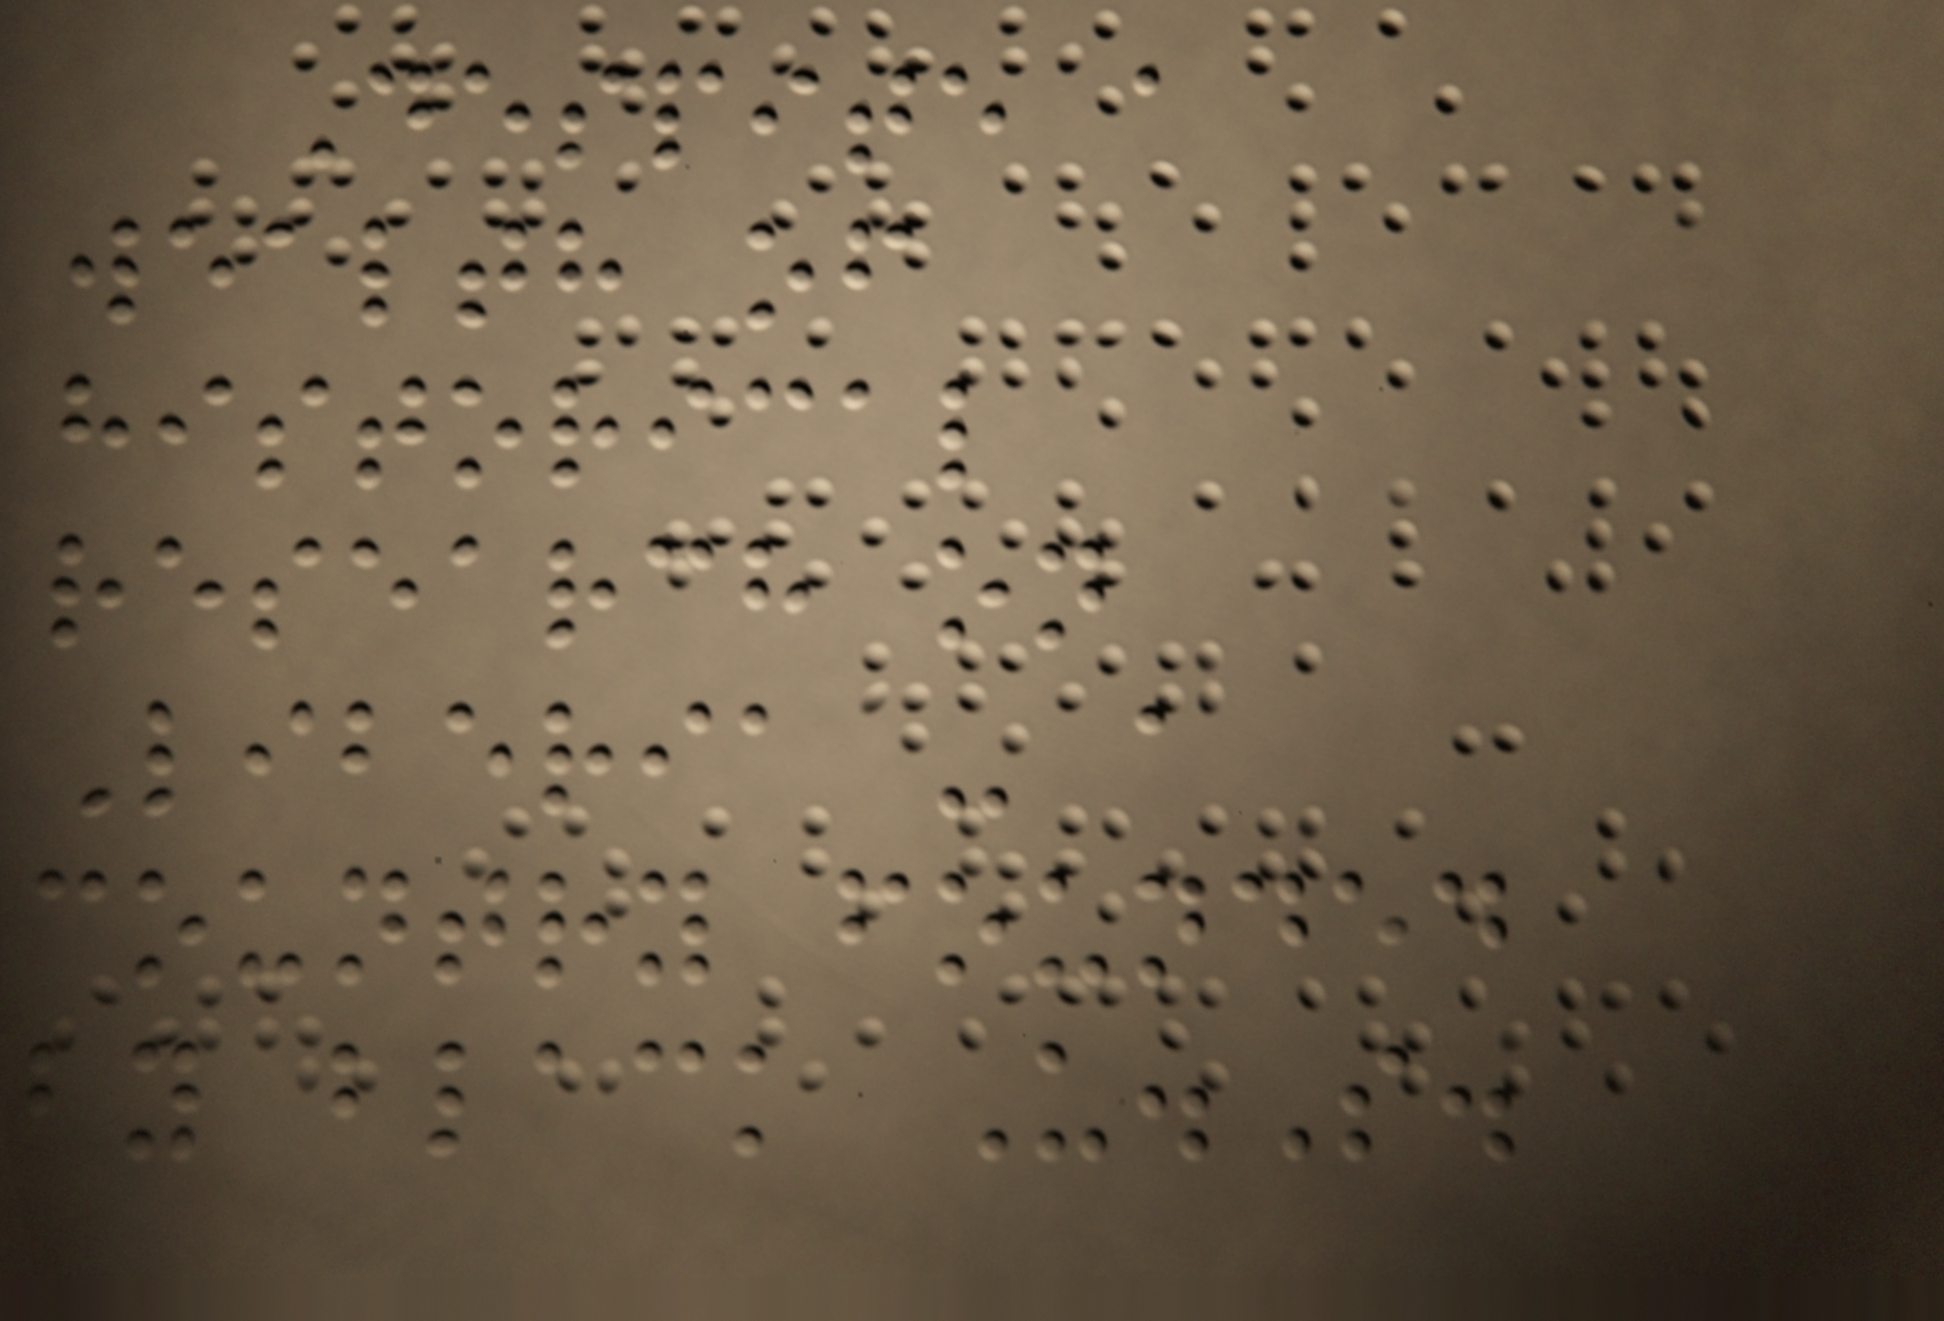Despite a
wealth of
historical
research on
Liberia - a
country founded
by black U.S.
